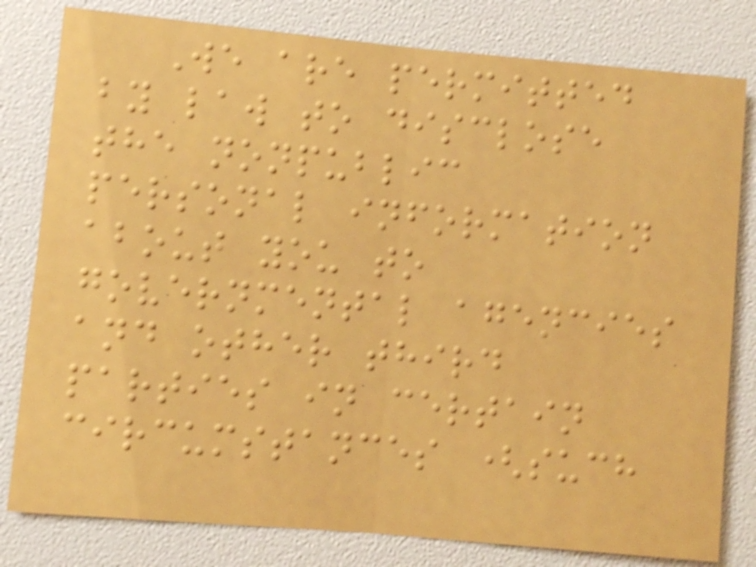We are permitted
by law to disclose
the nonpublic
personal information
about you to
governmental agencies
and other third
parties in certain
circumstances (such
